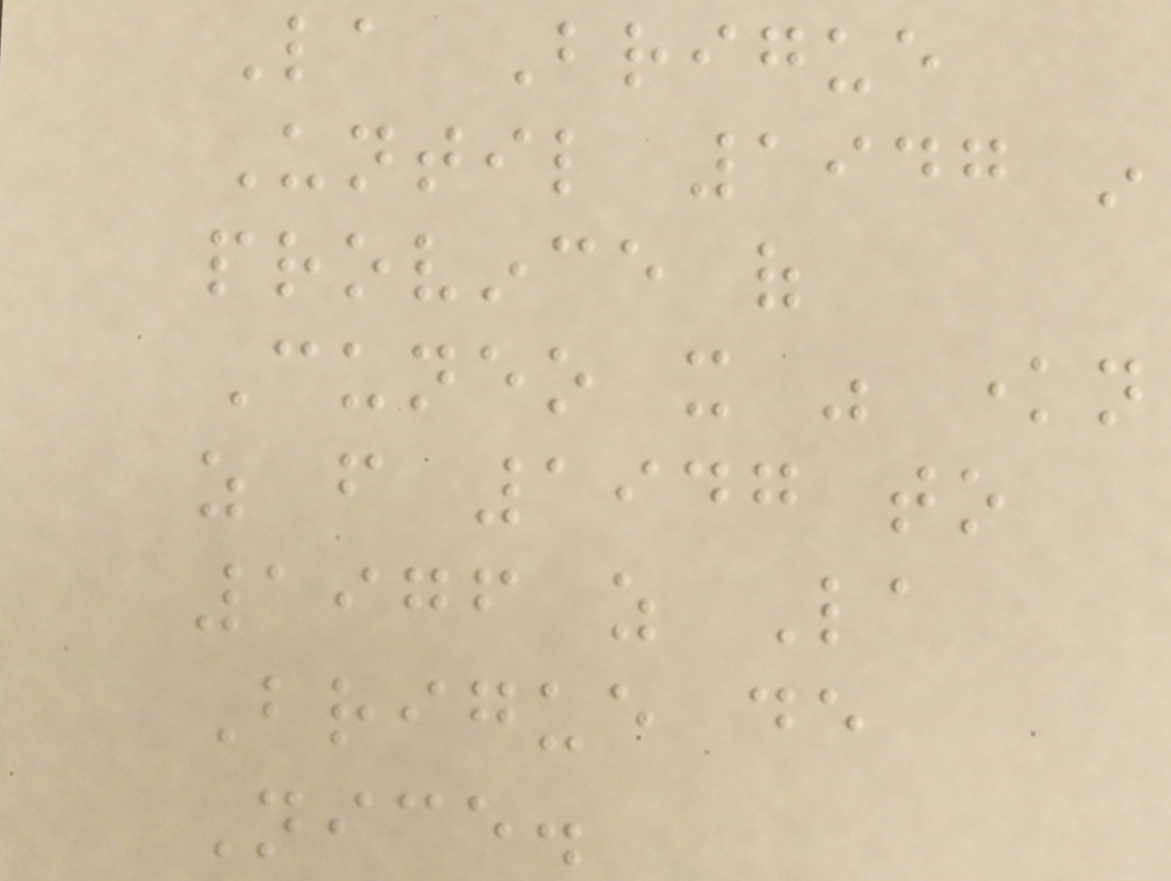La Brigue
Until 1947 in
province of
Cuneo it was known
as from 1947 to
1976 as La
Brigue de
Nice.
